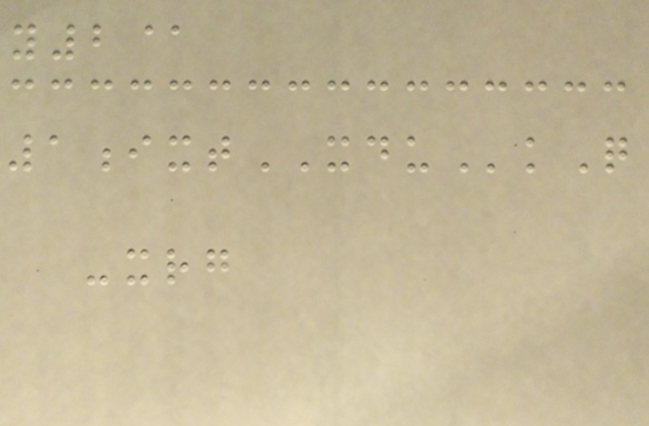y2@
1ixtXDUkQ
-xrg
